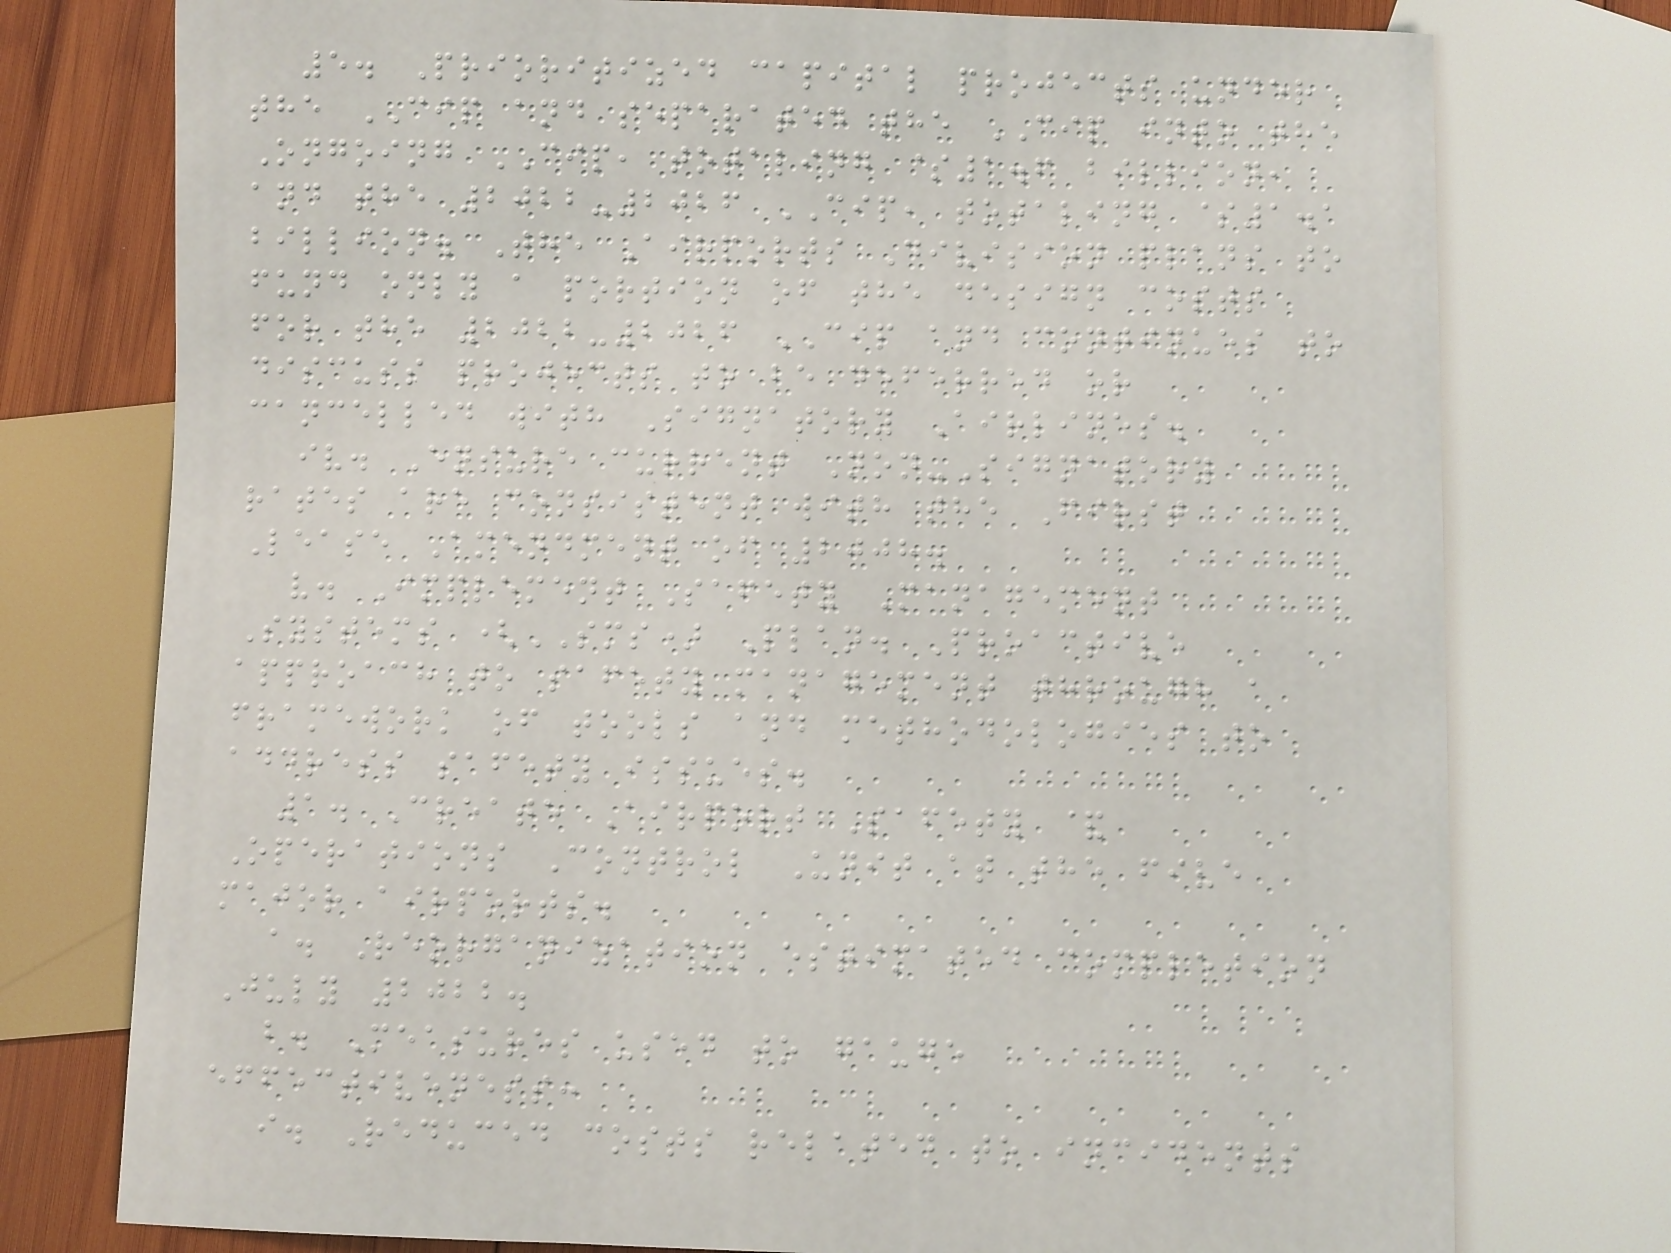5. Prioritized capital projects under
the CIP and separated the CIP into the
Ongoing CIP, totaling $1.6 billion,
and the 2022-2026 CIP, totaling $1.1
billion. The Airports Division plans to
fund only a portion of the design costs
for the 2022-2026 CIP and continues to
discuss projects to be deferred or
cancelled with Signatory Airlines.
iv. Ensure current Non-Signatory
rates are consistent with the First
Lease Amendment of 2008.
v. Implement Safety Management
Systems (SMS) Plan. Proactive
approach to safety management through a
framework of tools and methodologies to
address safety issues.
1. Create Airport Safety &
Operations Control Unit at the five
major airports.
a. Reorganization estimated completion
July 2022.
b. Measures used to gauge
effectiveness:
i. Reduced costs related to incidents
